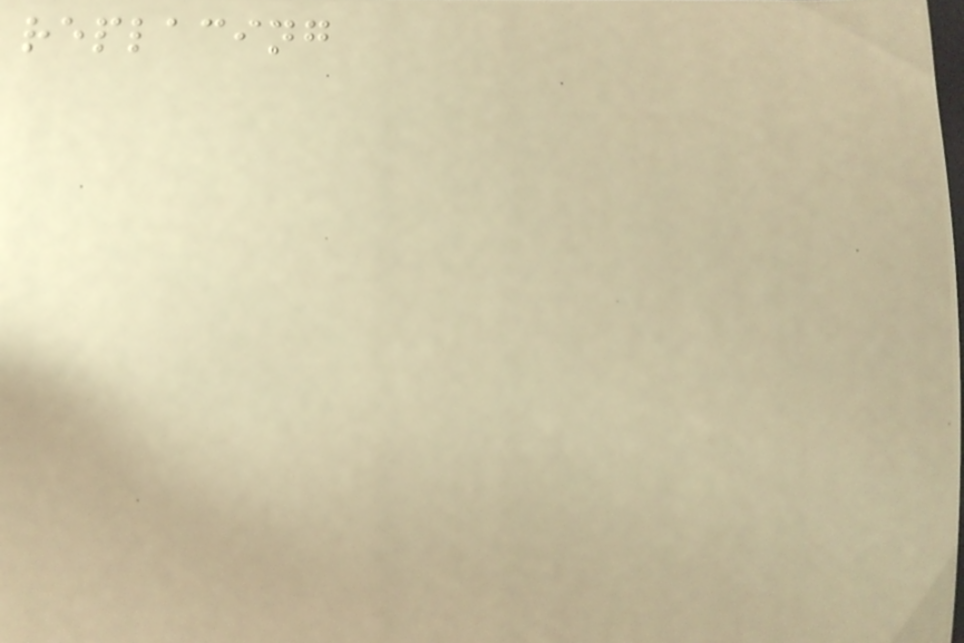replacing
